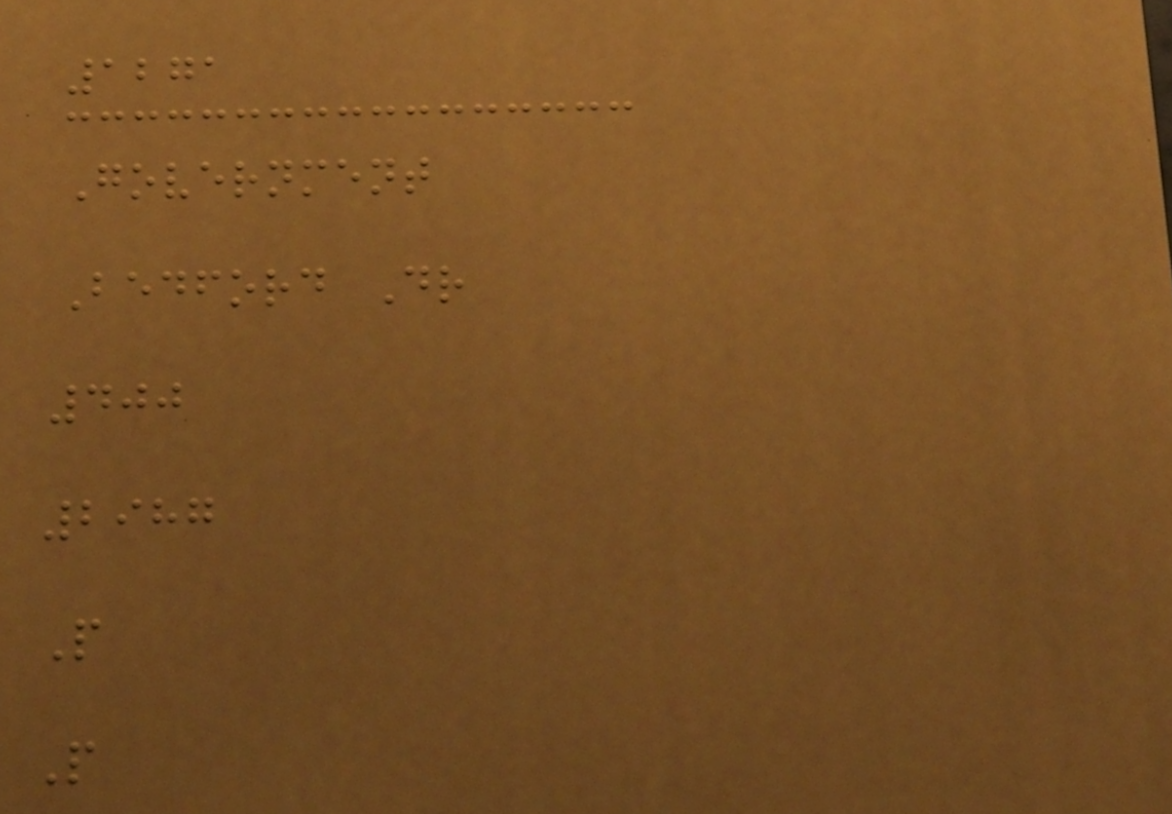1271
Government
Bedford Dr
400
2987
P
P
